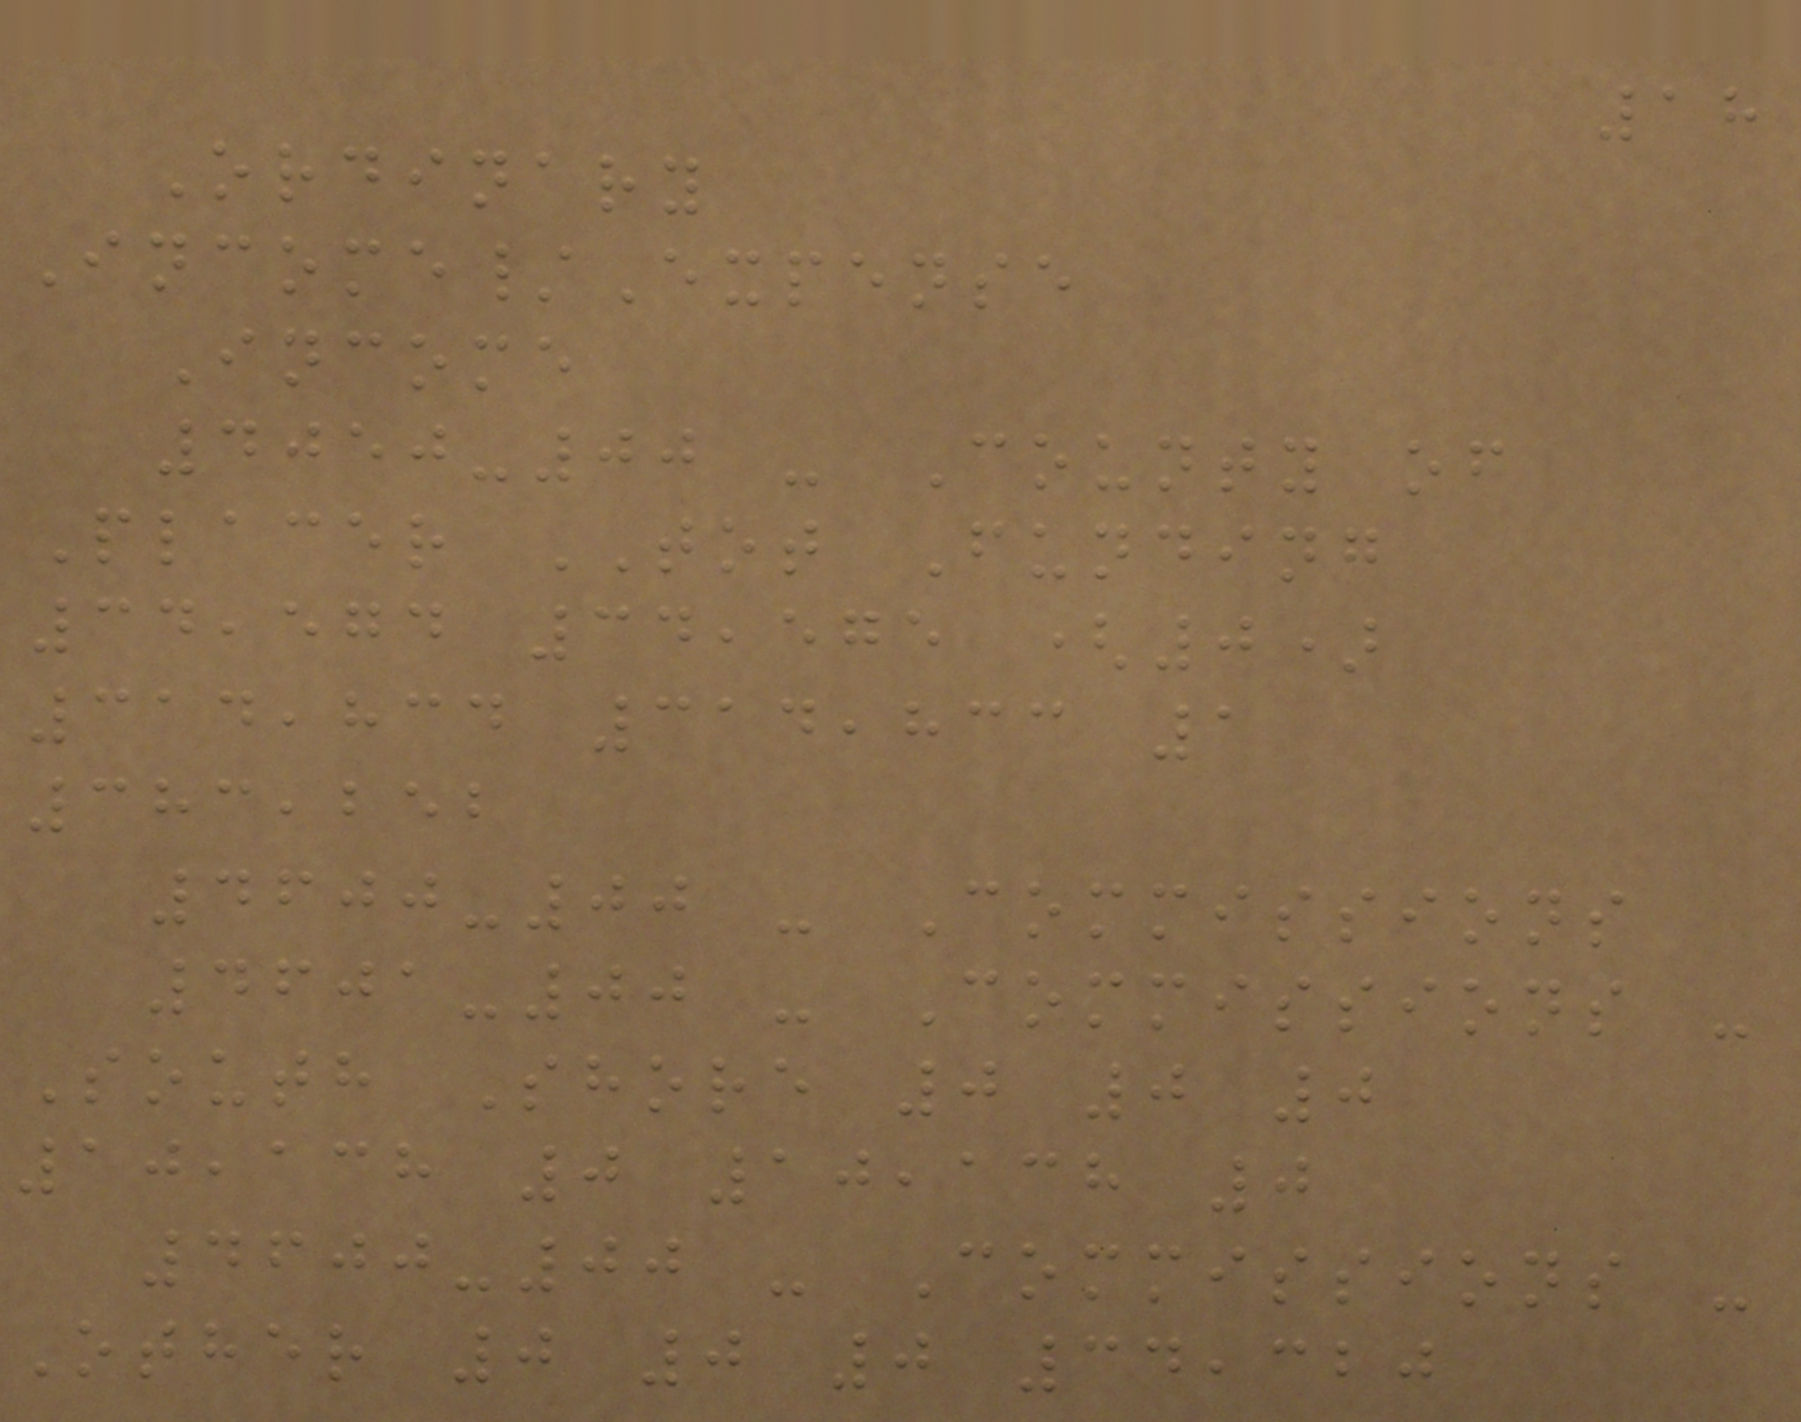18
Ordinary
Income/Expense
Income
4050-00 - County of
Placer TOT Funding
34,574 34,575 (0)
314,834 314,833 1
383,252
4600-00 - Commissions
4601-00 - Commissions -
South Shore 0 0 0
10,138 0 10,138 0
4600-00 - Commissions -
Other 0 0 0 34,320
